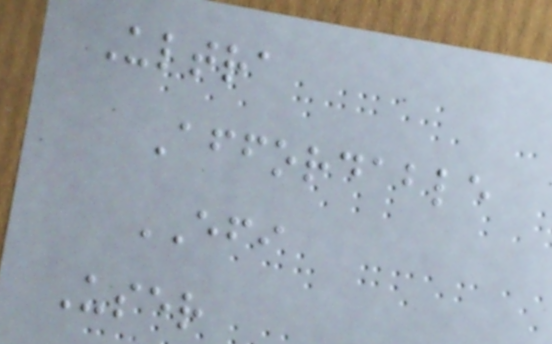Ultra
Affordable
EFI
User
